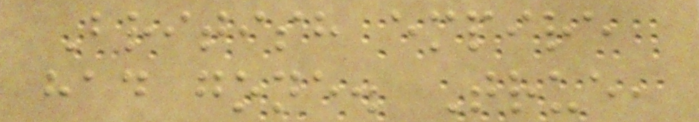British empire
had gone. True,
